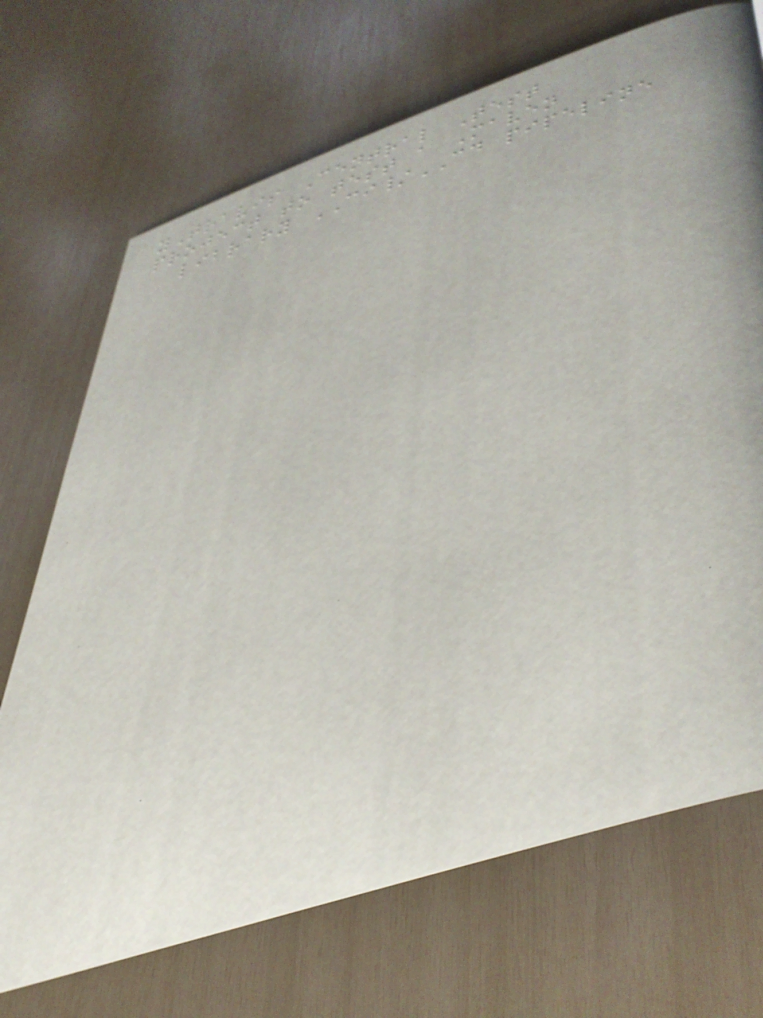yTravis Central Test
project to test a Maven
library CI/CD pipeline
